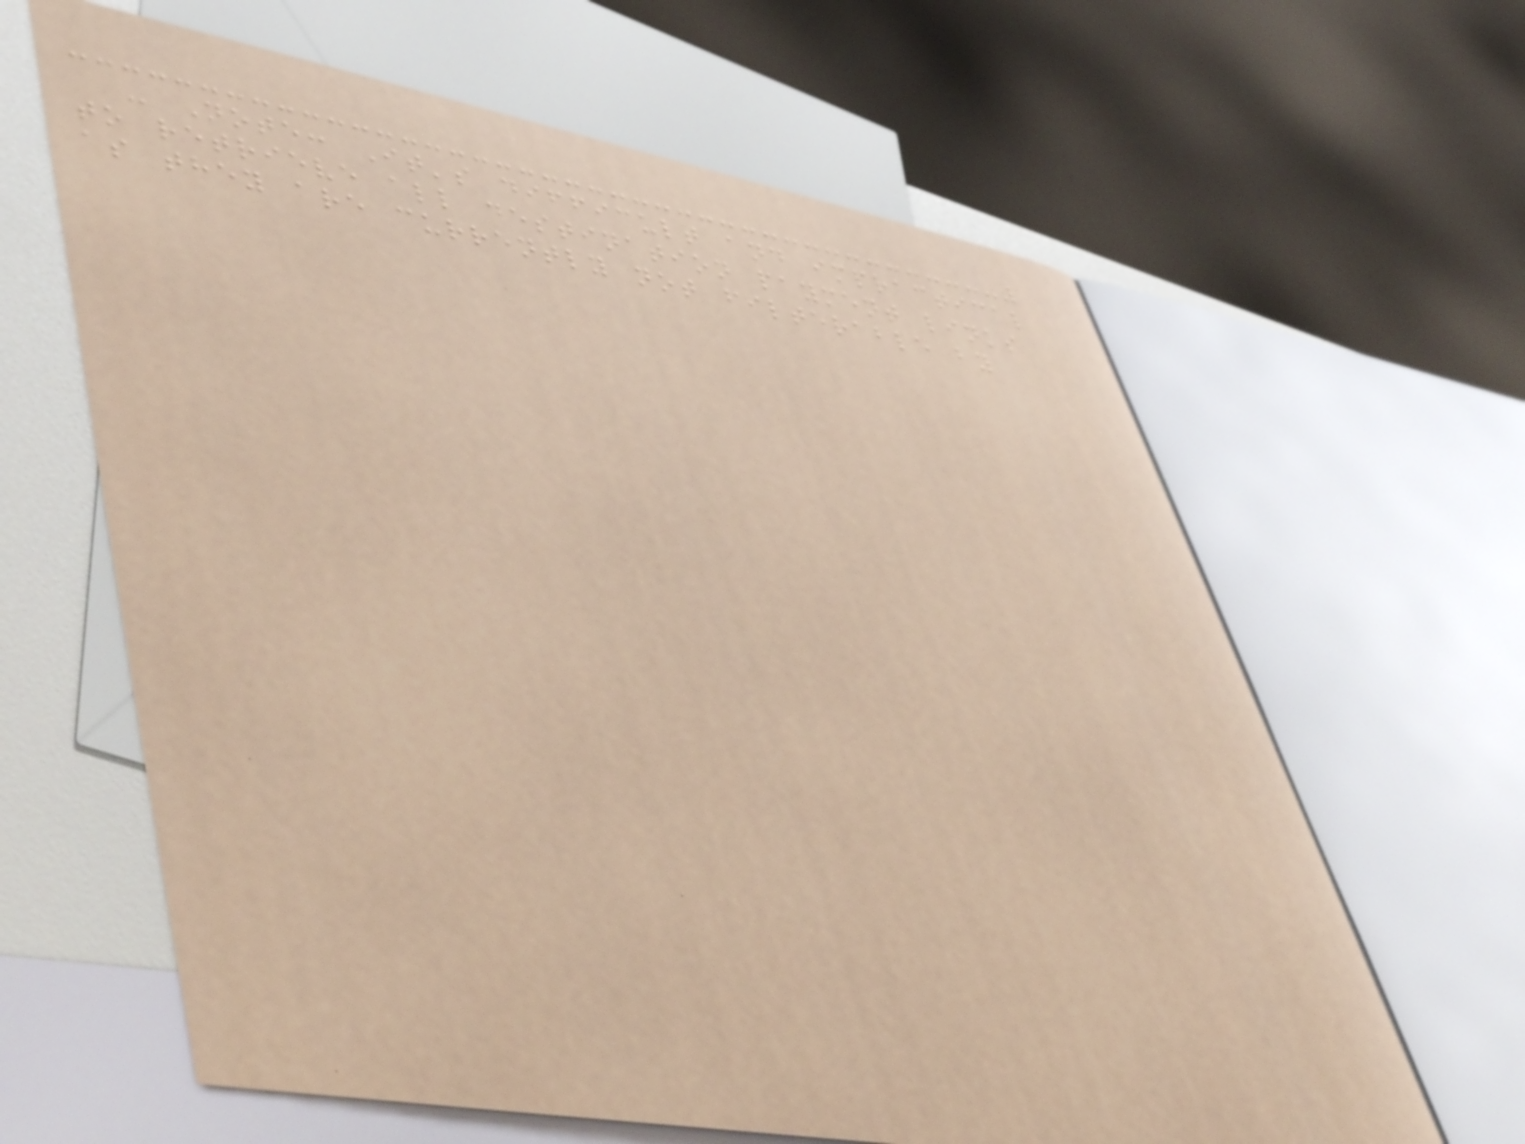- Note: It's difficult and impractical
to retrieve all destination payment links
as they are currently not filterable by
